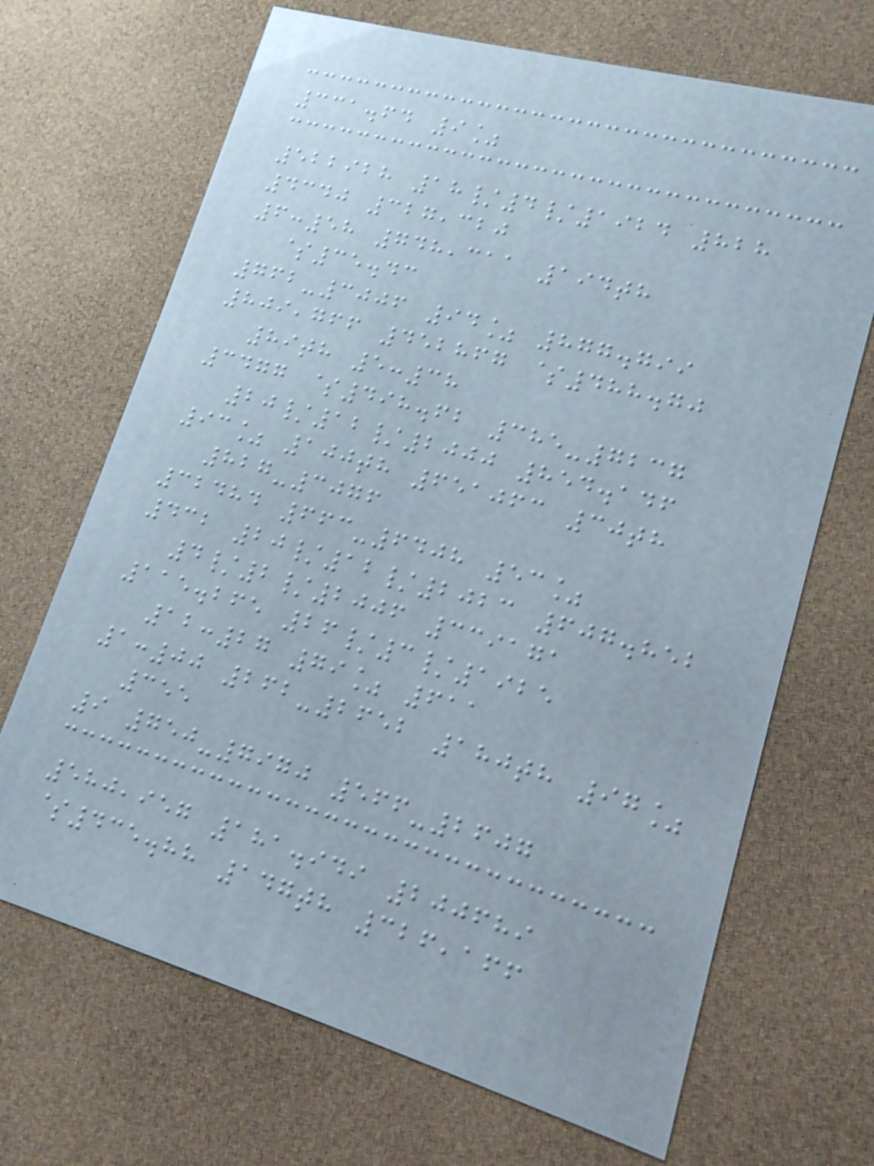331.64 9%
522928 18/4/1924 828
4340 327,320
6:58 748,311 194th
$35.43
762-3006 94% 877.799
809,766 452867 $488.70
89th 5:38
3477 $498.62 385-7237
20/12/2000 854.146
93% 100th 651063 30th
827-3076
32484 663-6408 53%
432 20/12/2023 607.852
4/2/2006 339171
115.265 26/3/1925
12:27 79% 611
1:00 262-2652 180th 97%
355
9 750-7970 566-2607
580,957 181.949 200689
$435.88 147th 326,166
